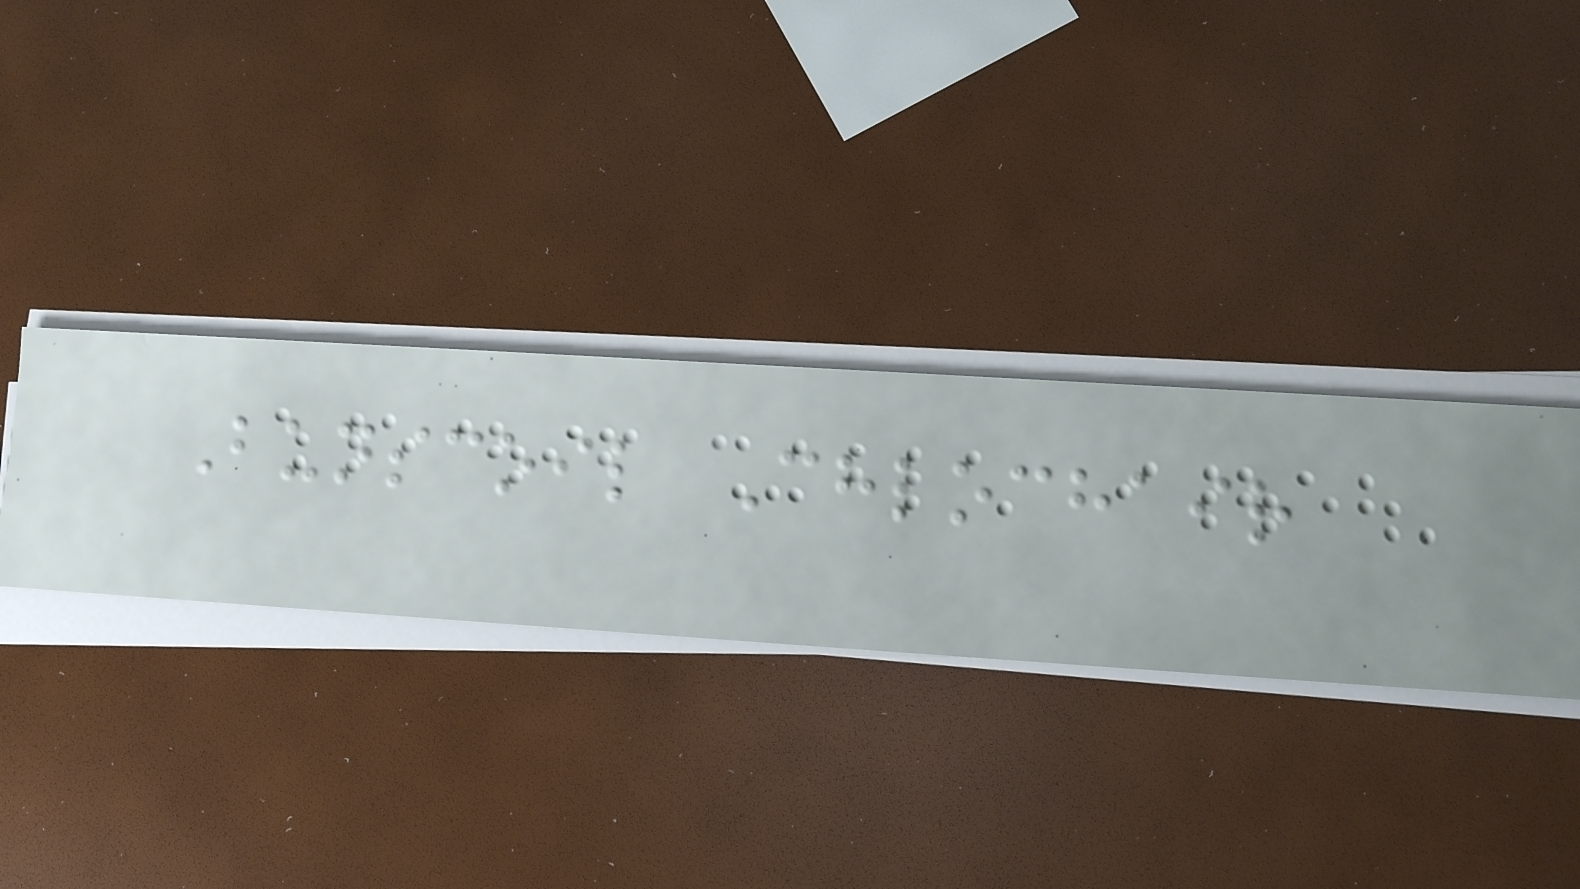Bunscoil Chlochair
